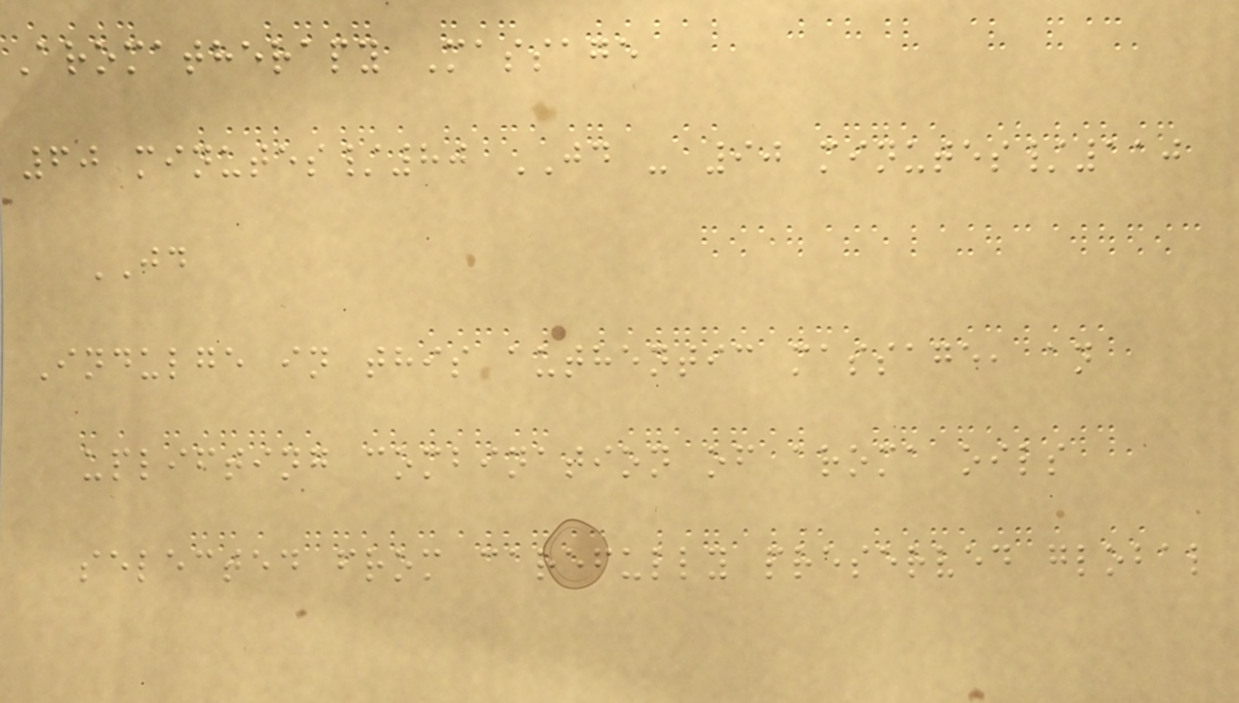Aromatherapy Massage
60 minutes/80 JD - 90 minutes/110
JD
Indulge in this authentic massage, an
uplifting combination of aroma oils
selected from carefully preserved global
